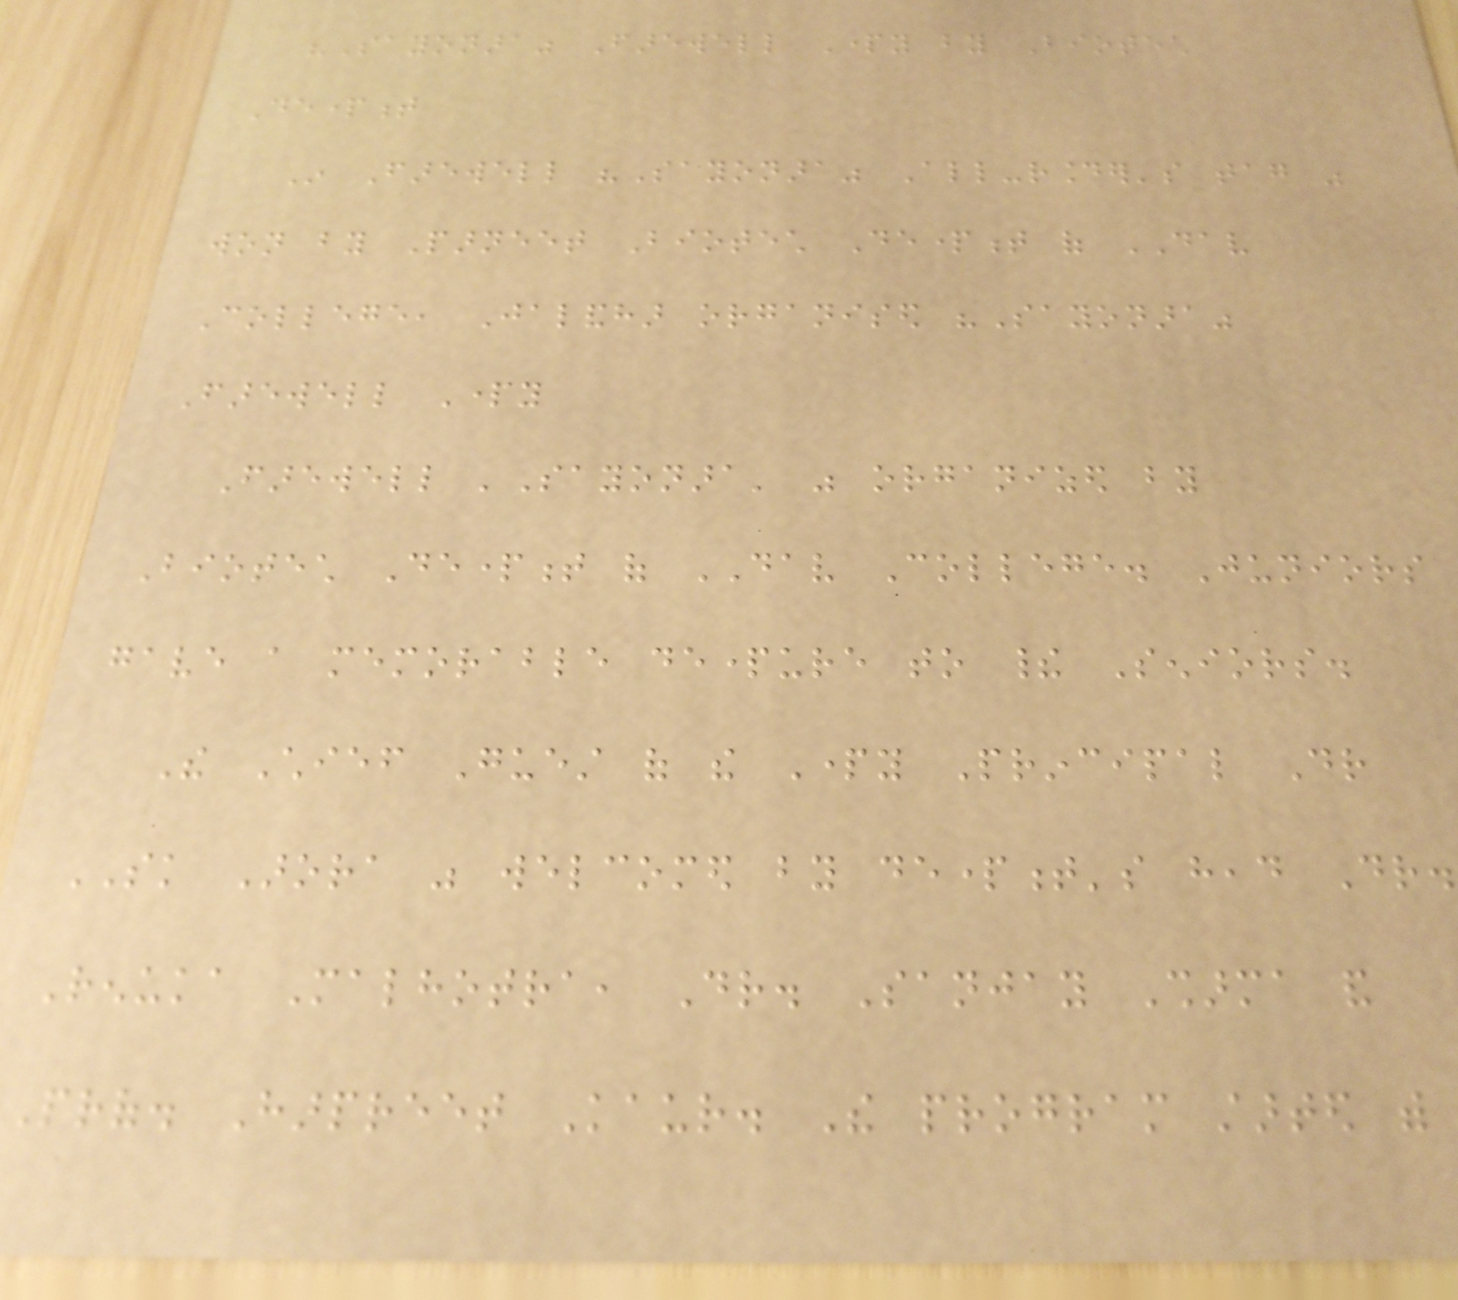"Sayonara" Farewell Party by Biotech
Department
In Farewell "Sayonara" All-rounder's tag was
won by Parneet Biotech Department of DAV
College, Jalandhar organised "Sayonara"
Farewell Party
Farewell 'Sayonara' was organized by
Biotech Department of DAV College. Juniors
gave a memorable departure to their Seniors.
The Chief Guest of the Party Principal Dr
SK Arora was welcomed by department's head Dr.
Renuka Malhotra, Dr. Sanjay Sharma and
Prof. Harpreet Kaur. The program started with
